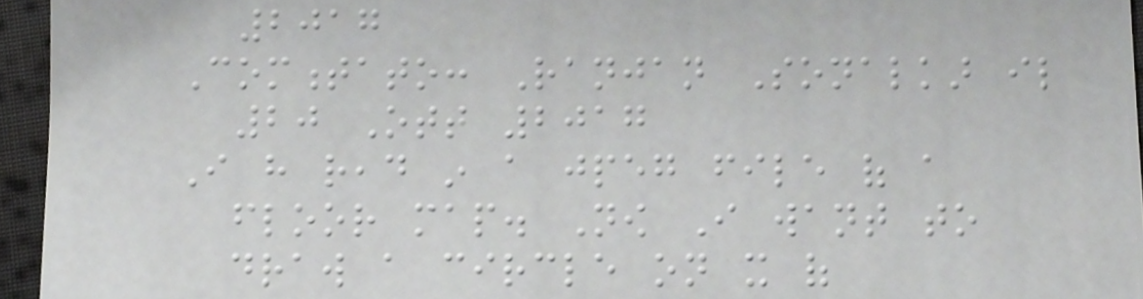2017
Commentato: Ranjan Sonalkar il
20 Ott 2017
I have read in a jpeg file of a
floor map. Now I want to
draw a circle on it of
